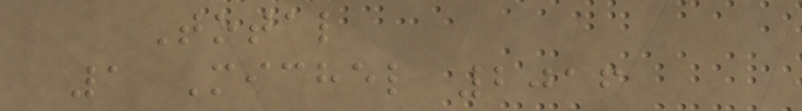Total
1 Michel 2016
